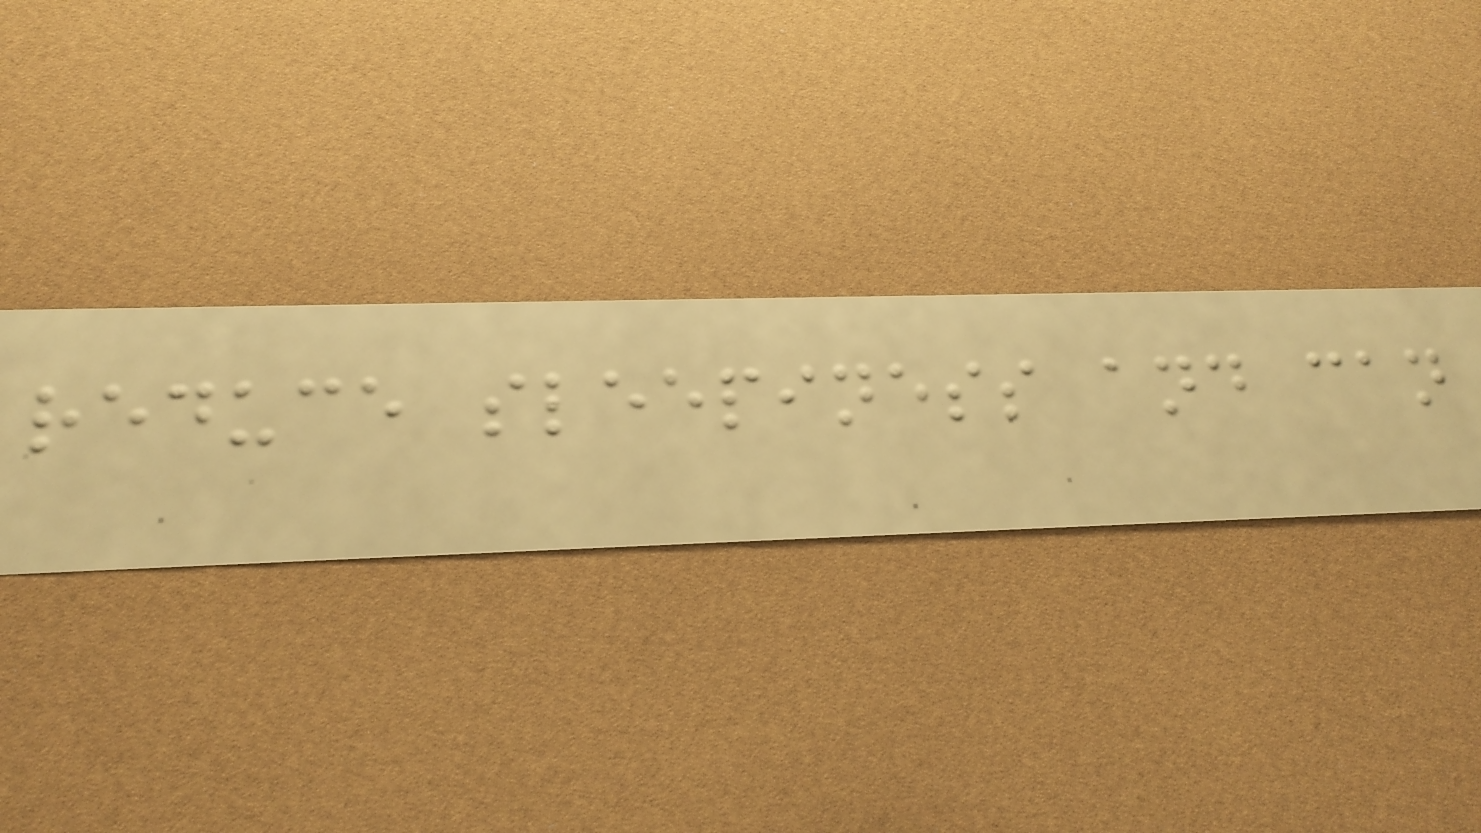reduce sleepiness and can
